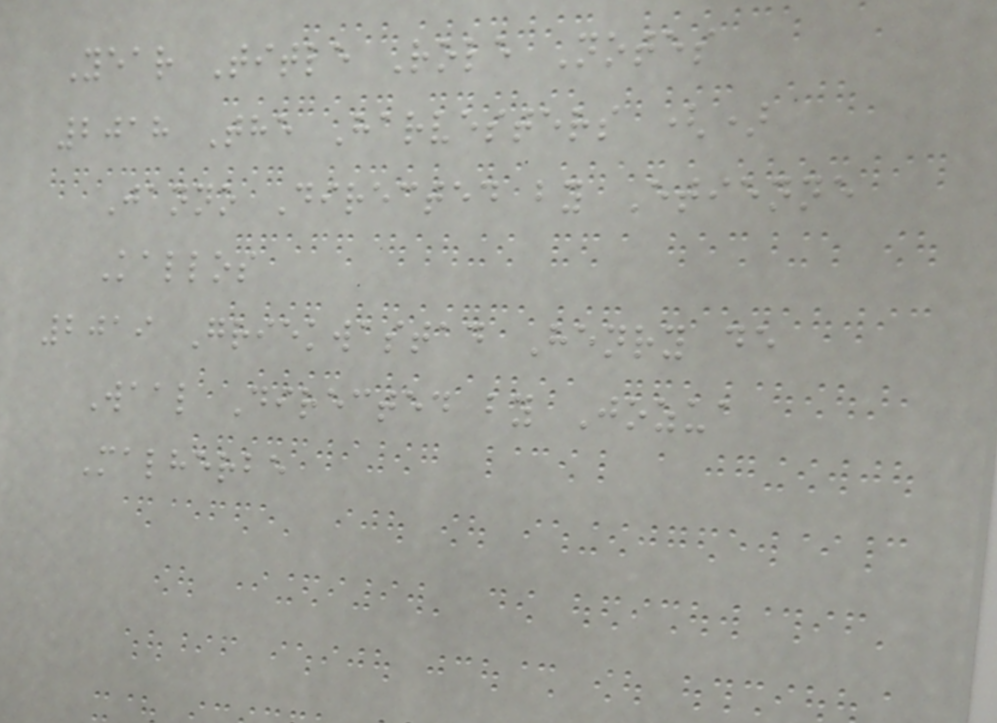Year Title Role Notes
2018 The Harvesters ()
Janno Directed by Etienne
Kallos
2019 Griekwastad Henry de
Waal Directed by Jozua
Malherbe
